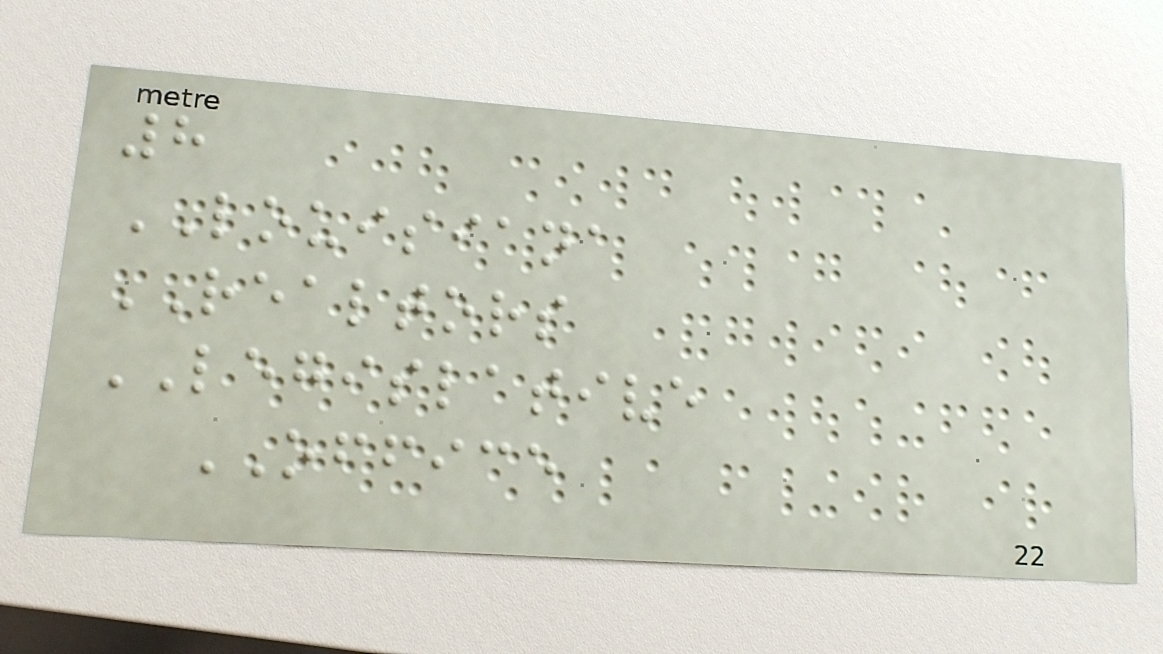8
LOUISIANA
REALTORS
LEGISLATIVE
OFFICE
